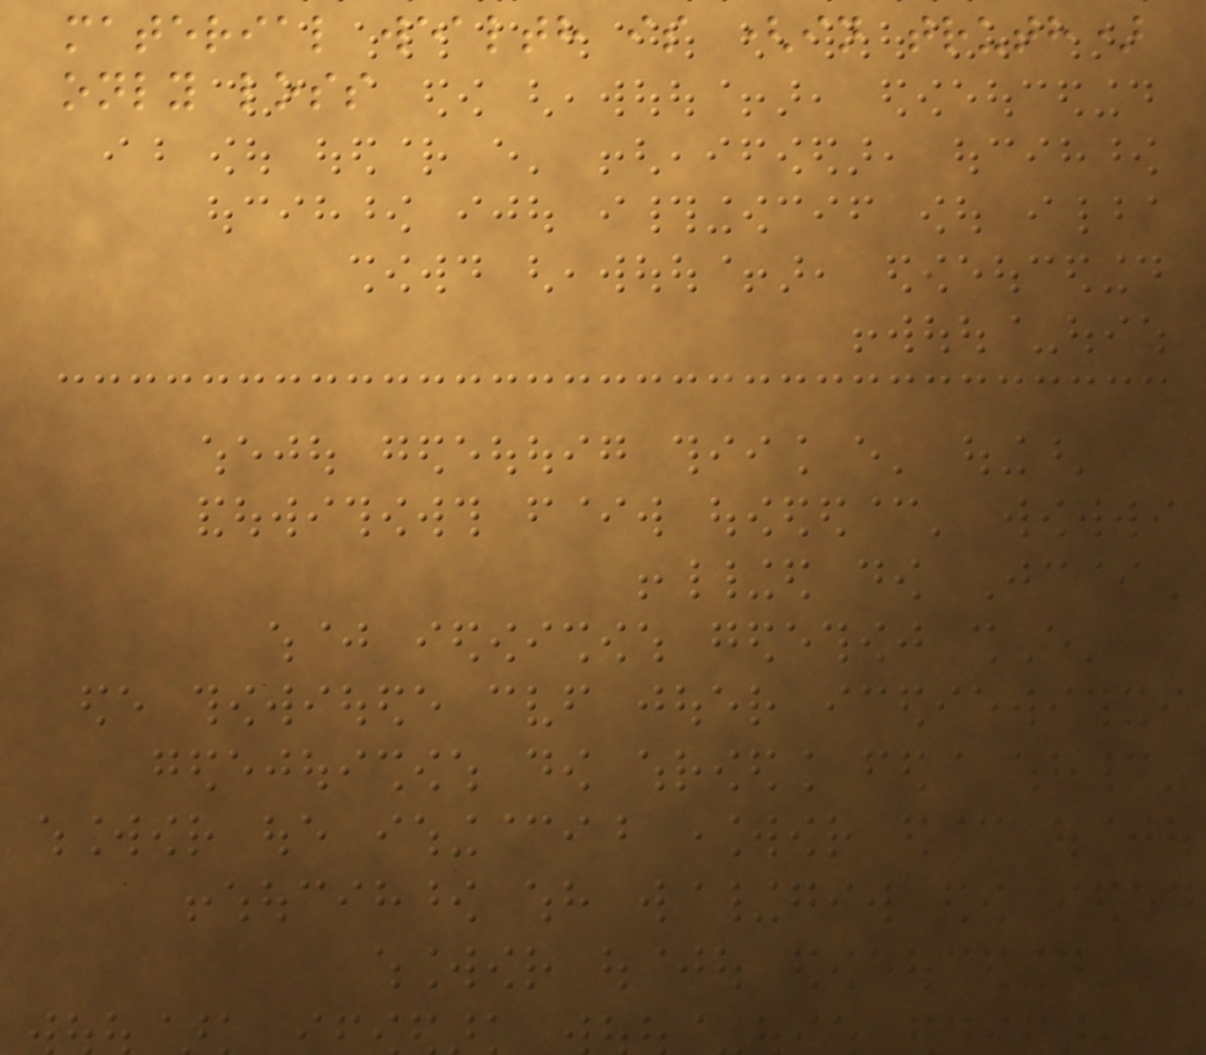material wealth is (in truth)
only loss
